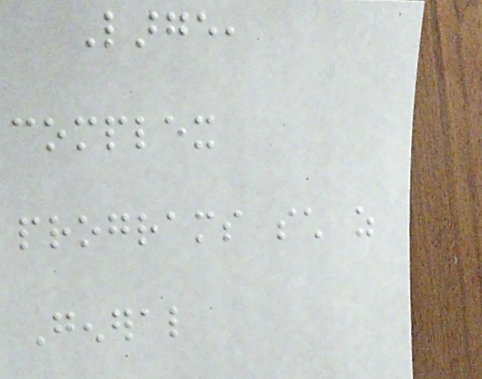Large,
complex
programs such as
General
